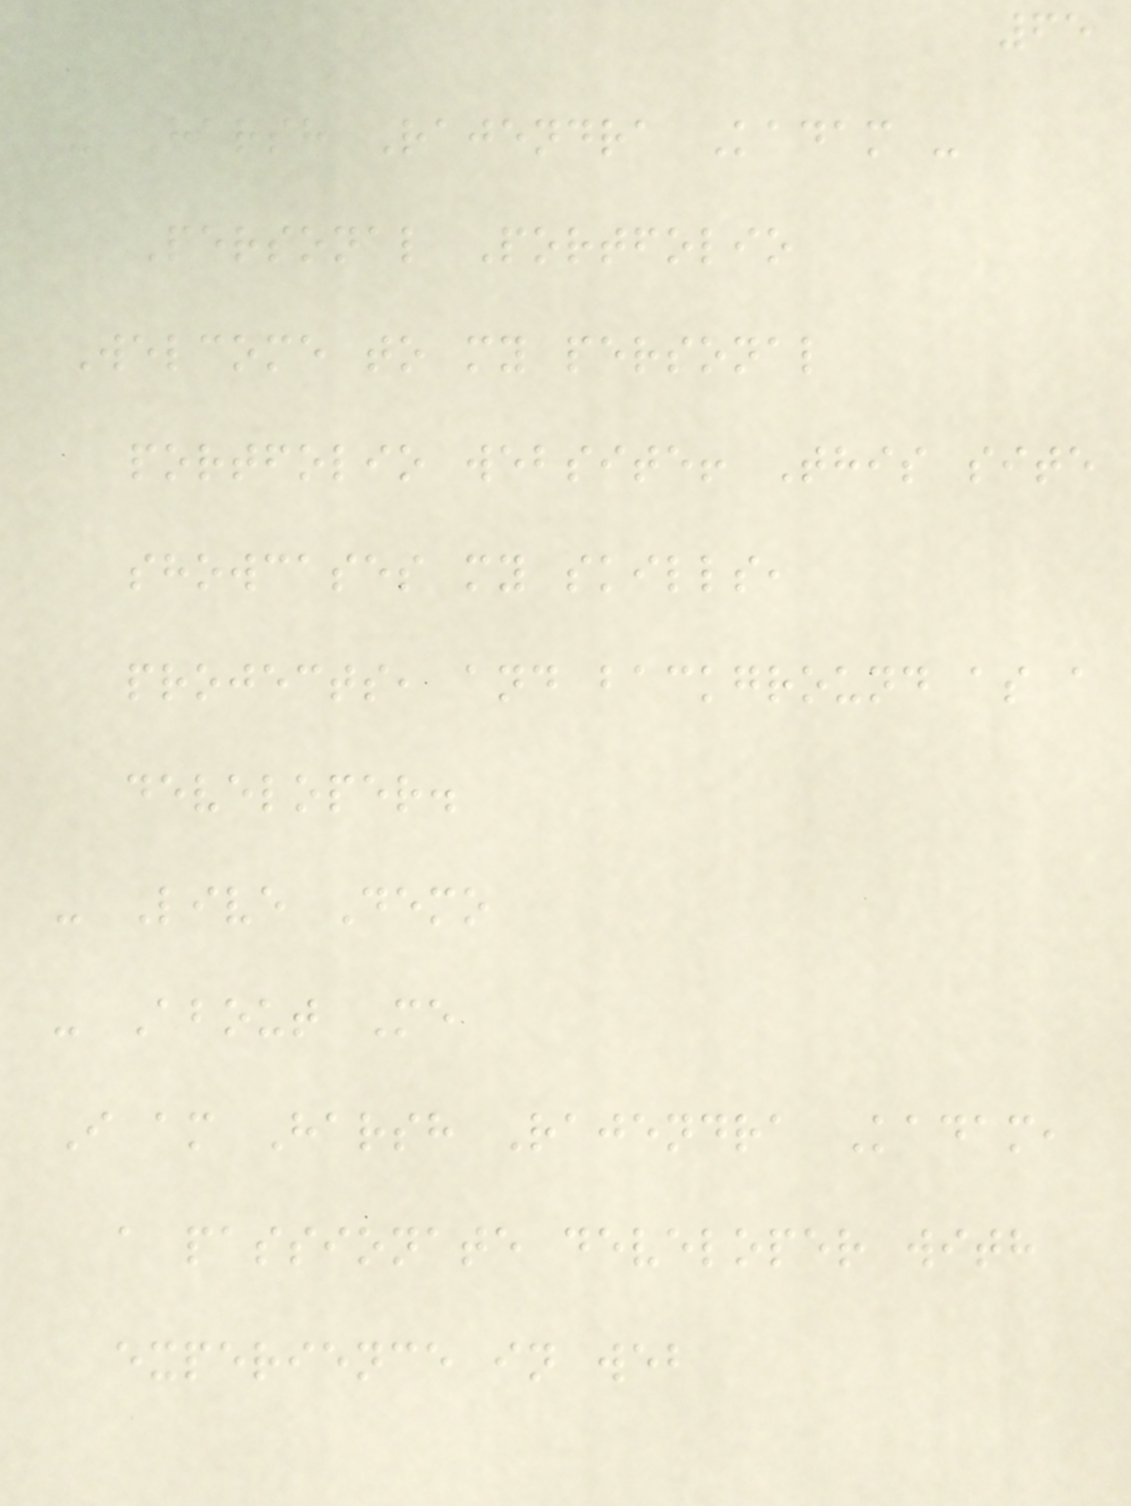65
- Harsh Rajendra Kadam -
Personal Portfolio
Welcome to my personal
portfolio website! This site
showcases my skills,
projects, and background as a
developer.
- Live Demo
- About Me
I am Harsh Rajendra Kadam,
a passionate developer with
experience in web
